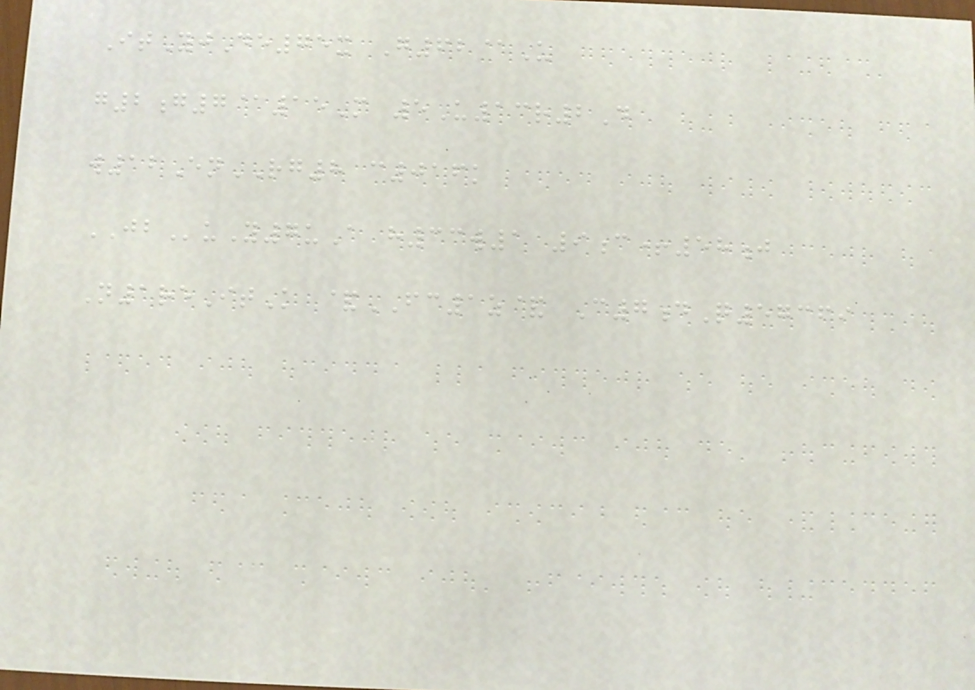ItYjDe75x G62@U
g2g7@15M 5U13r2D
w12EnRG8 c016k
JBuY7uA h33w1 9c+58j
N1reItK &FC1z& C7dQ57369
